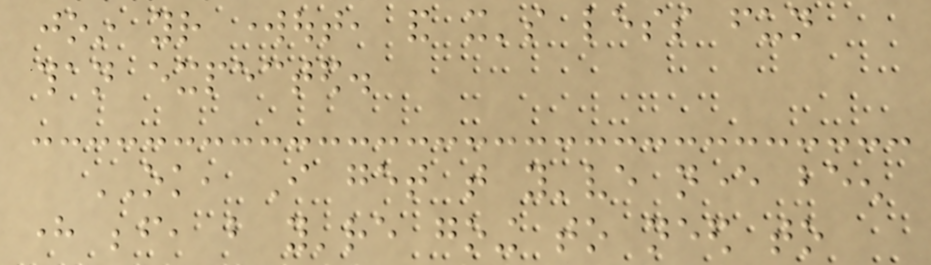join your workout, and it's less fun
than expected.
OK, I get that you've never been
here before, but you're going to need to
